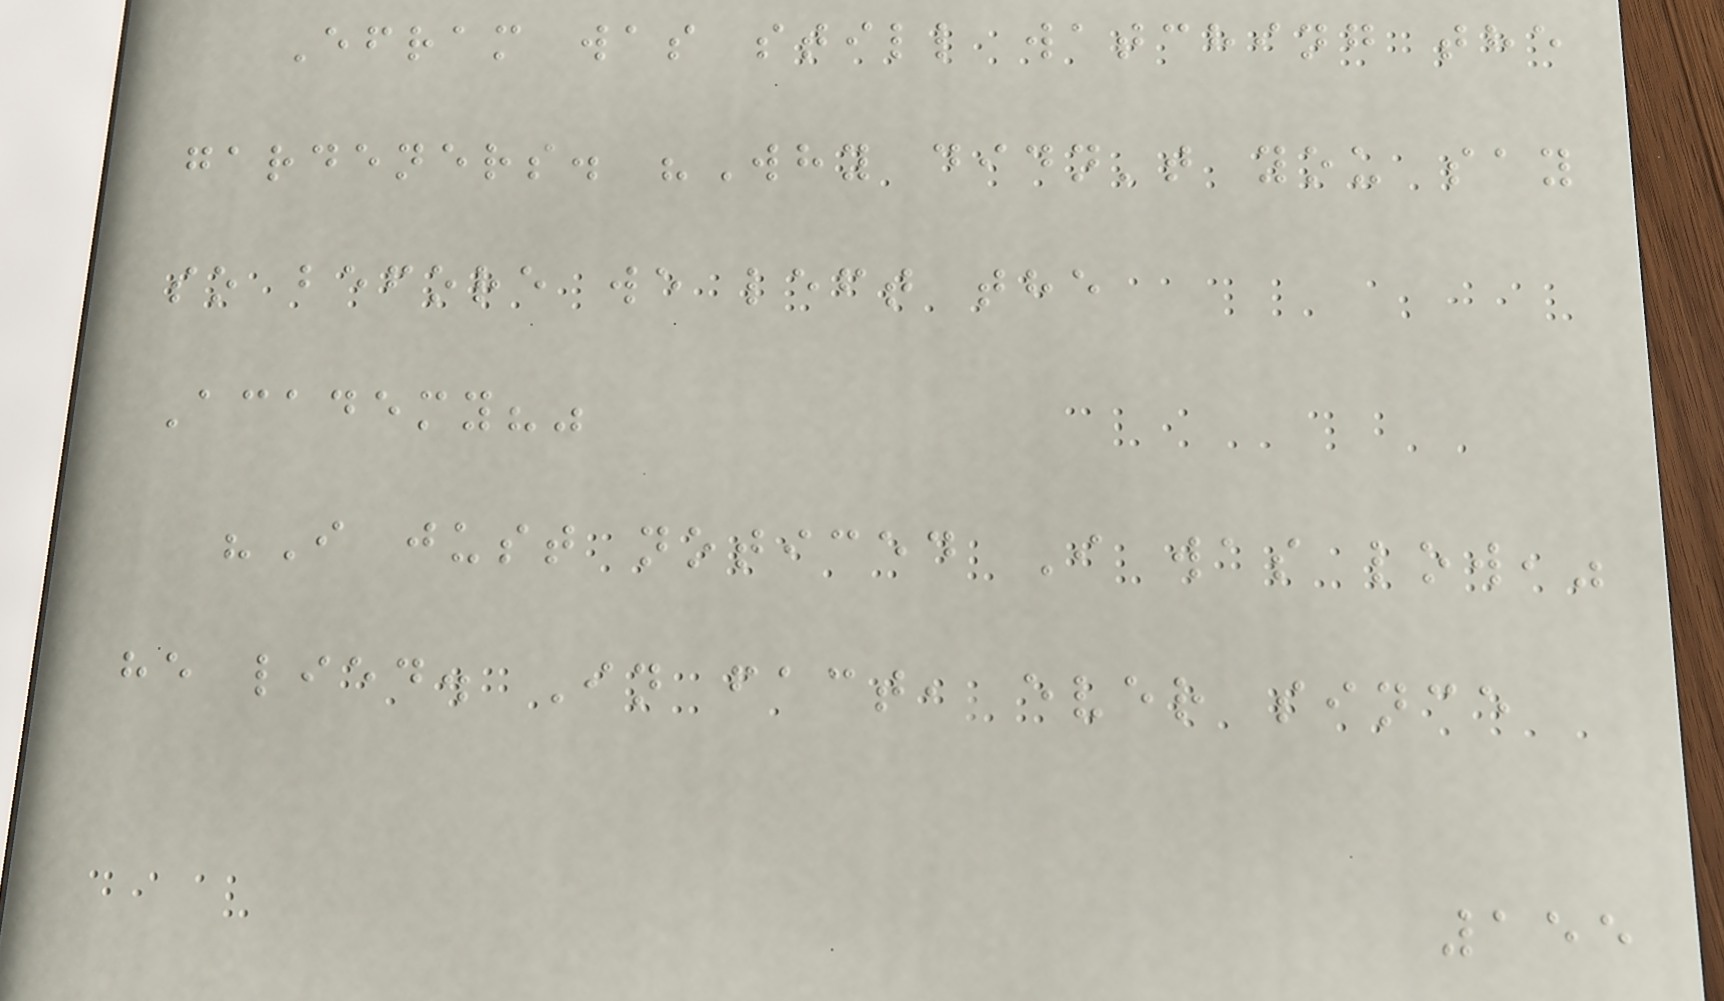Efram was still watching the
gardeners. "Why didn't you say
so before we left the
Academy?"
"I just noticed I was low,"
he lied. In fact, ever since
155
